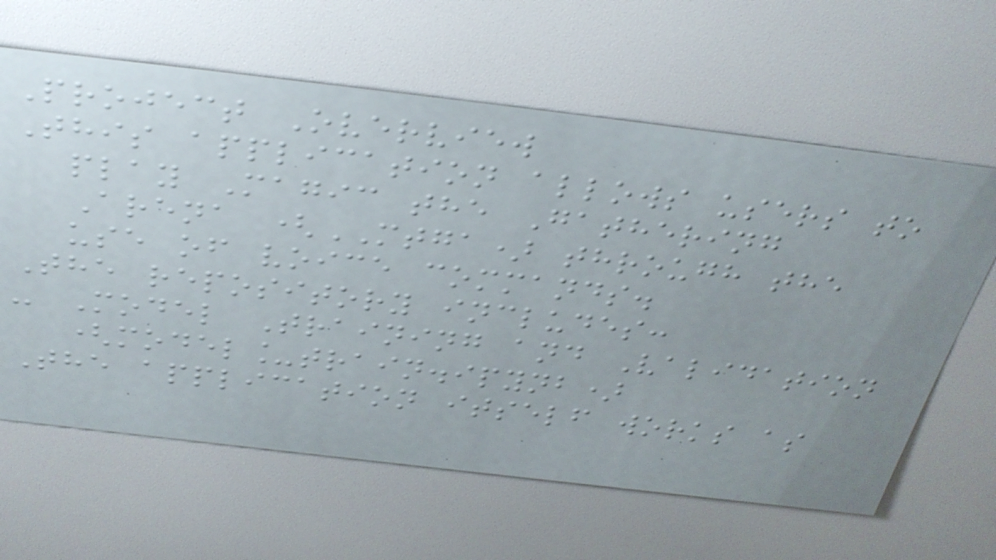Project Overview
This application allows users to
play Magic the Gathering
Arena (MTGA) through the
use of voice commands.
The repository includes:
- Model Training and Validation
(model_train.ipynb)
The application itself works as
